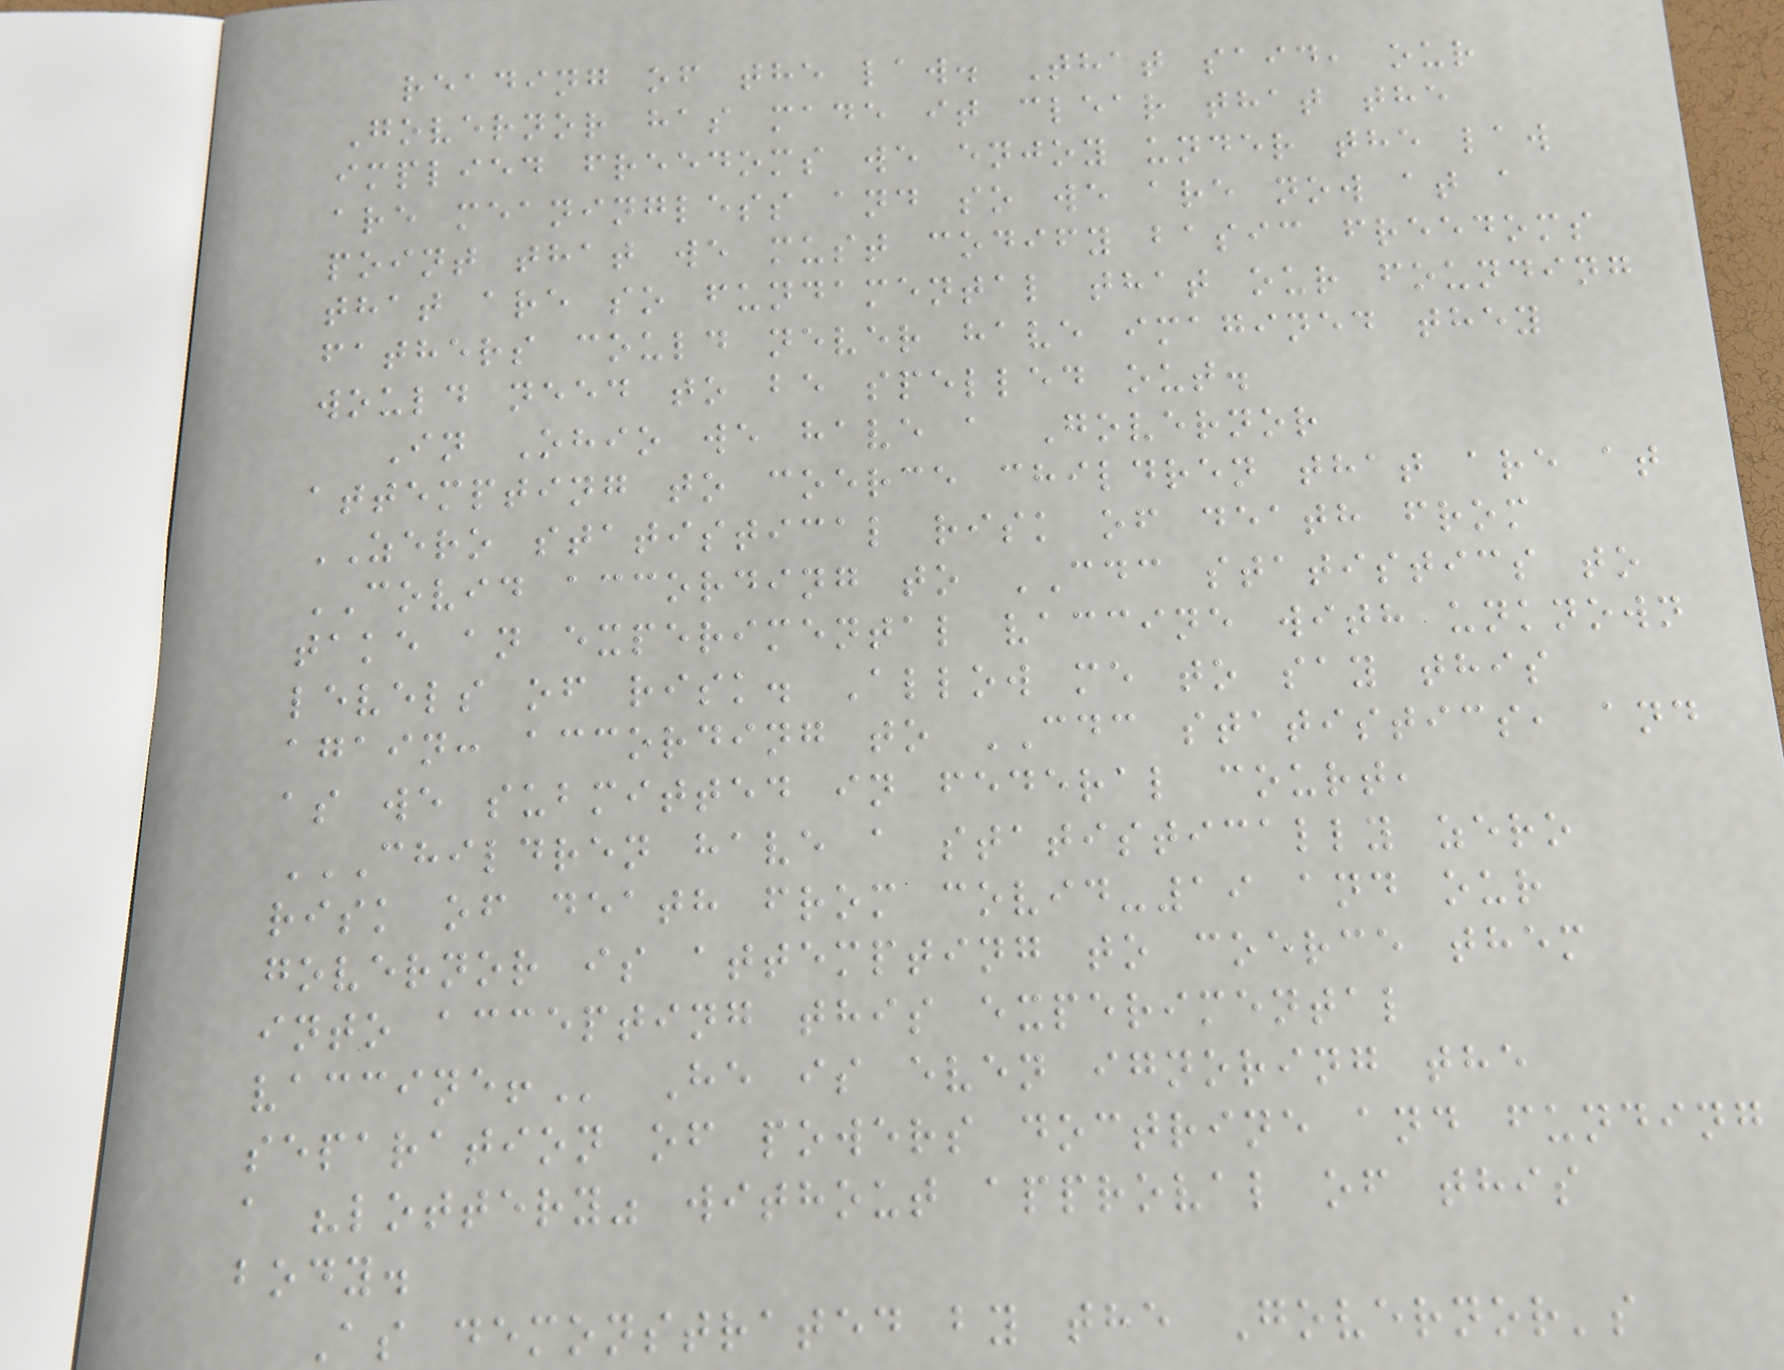reading of the law. That said, our
Governor has made it clear that the
implied freedoms we enjoy under the law
are meaningless and so we are now at a
point that we must codify basic freedoms
that are so fundamental that our founding
fathers could never have imagined they
would need to be spelled out.
In Ohio we have a Governor
attempting to coerce children that are at
ZERO statistical risk of death from
COVID according to CDC statistics to
take an experimental vaccine with unknown
levels of risk. Allow me to say this
again: according to CDC statistics, and
as we submitted in federal court,
CHILDREN HAVE A STATISTICALLY ZERO
RISK OF DEATH FROM COVID-19 AND OUR
GOVERNOR IS ATTEMPTING TO COERCE THEM
INTO ACCEPTING THIS EXPERIMENTAL
VACCINE! He is even ignoring the
separation of powers doctrine and funding
a "lottery" without approval of this
body.
As demonstrated by the Governor's
